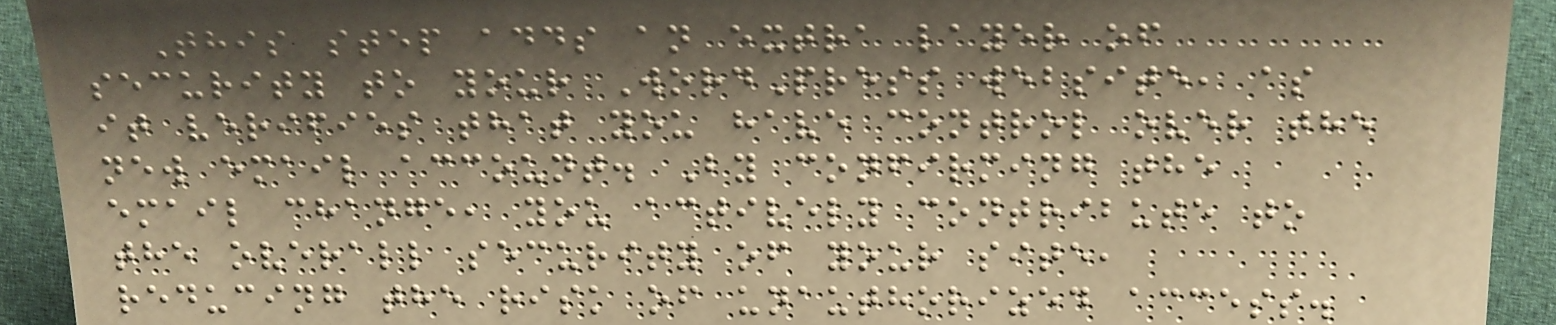This step adds an extra layer of
security to your WordPress website, as
it verifies that you have control over the
new email account. By confirming the
email change, you actively contribute to
the overall security of your site,
reducing the risk of unauthorized access.
